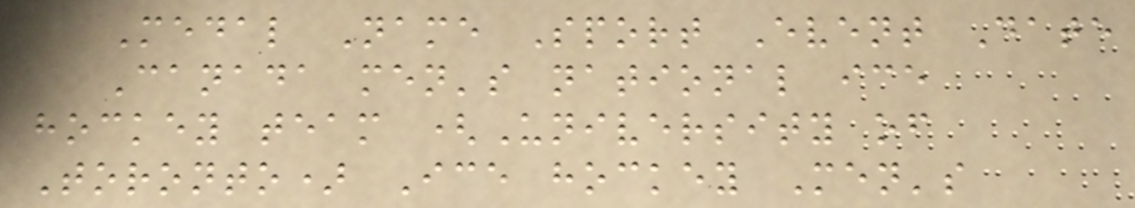Medal Name Sport Event Date
Canada men's national ice
hockey team (University of
Toronto) Ice hockey Men's
